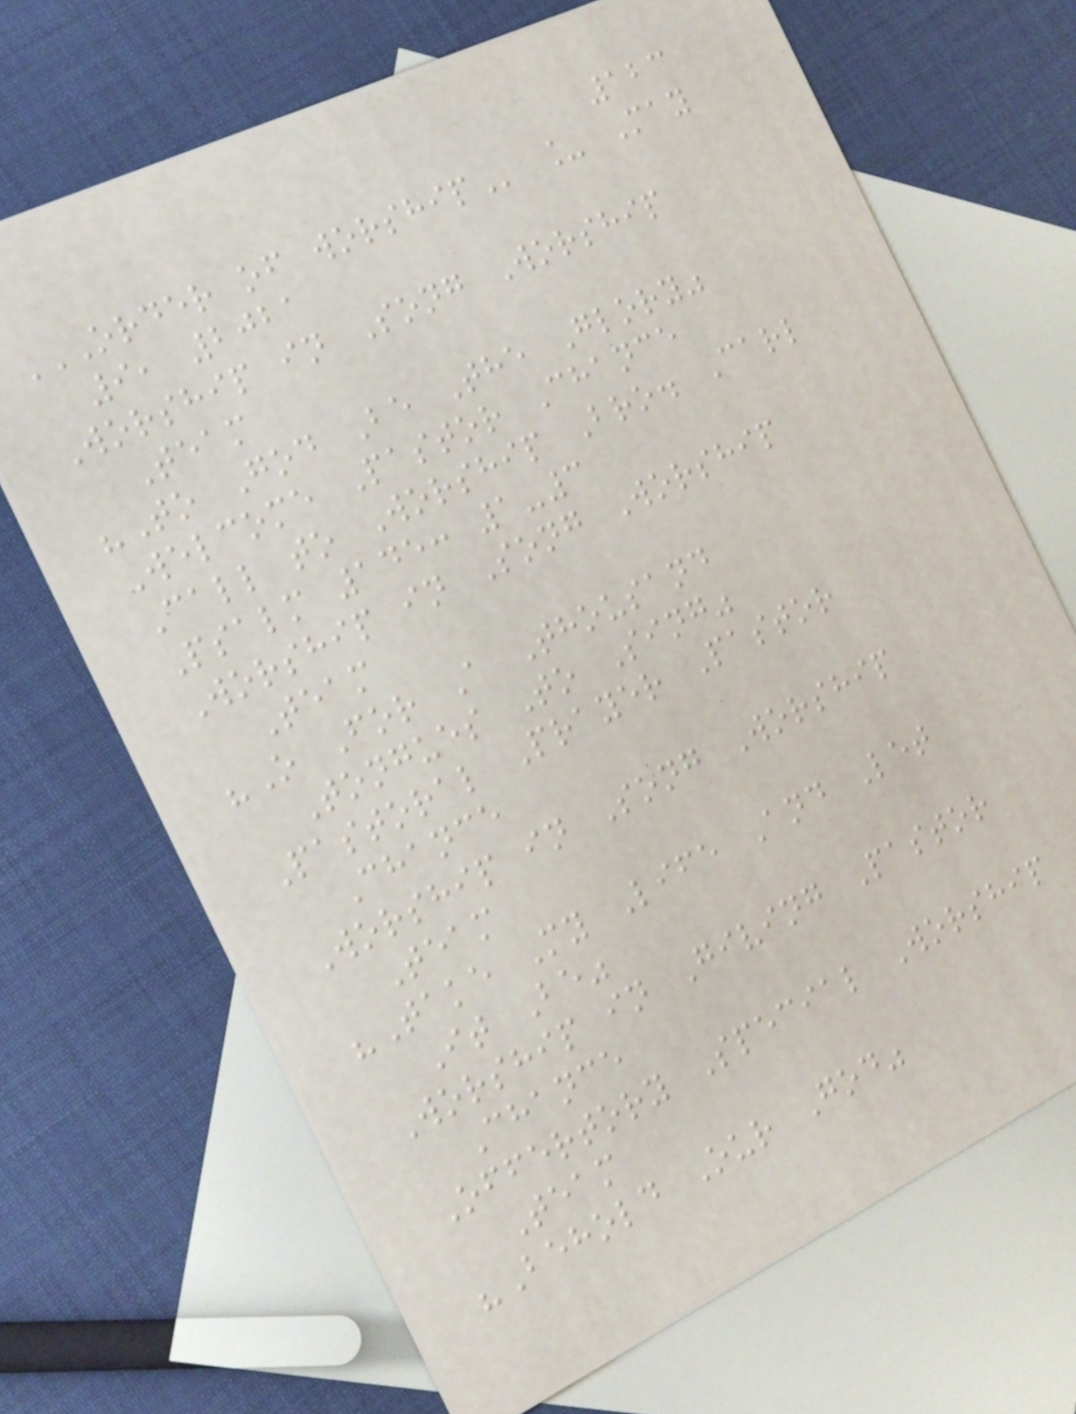123
ORDER OF WORSHIP _ May
9, 2021
Worship in Song Worship
Team
"To God Be The Glory"
Welcome Pastor Chance
Call to Worship Bro. Carl
Psalm 145: 1-3
Worship in Song Worship
Team
"O For A Thousand
Tongues To Sing"
Pastoral Prayer Pastor
Chance
Worship in Song Worship
Team
"Take My Life And Let
It Be"
Worship in Giving Pastor
Chance
Offertory Special Worship
Team
"Behold Our God"
